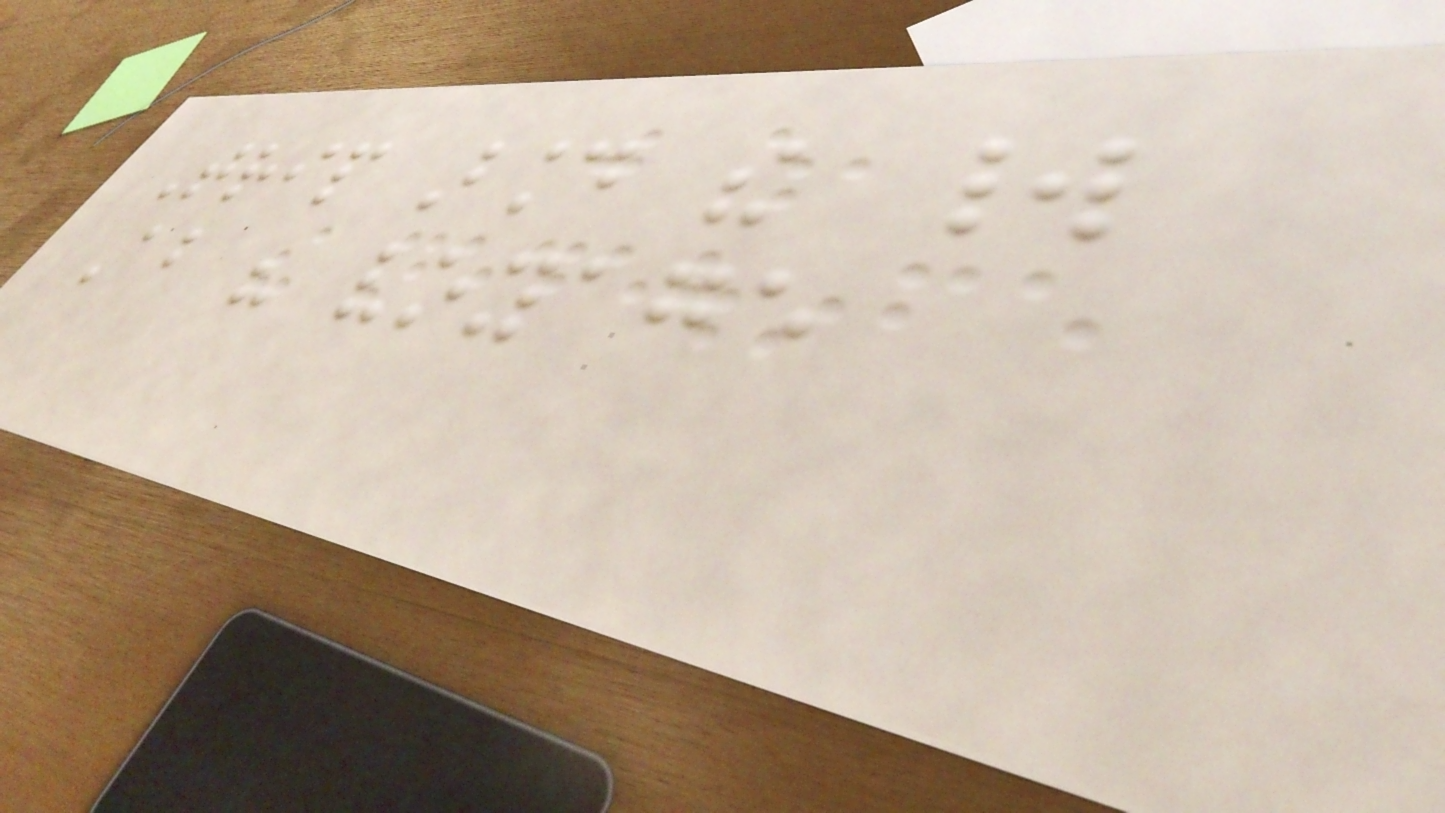Trip around the world
About his voyage
